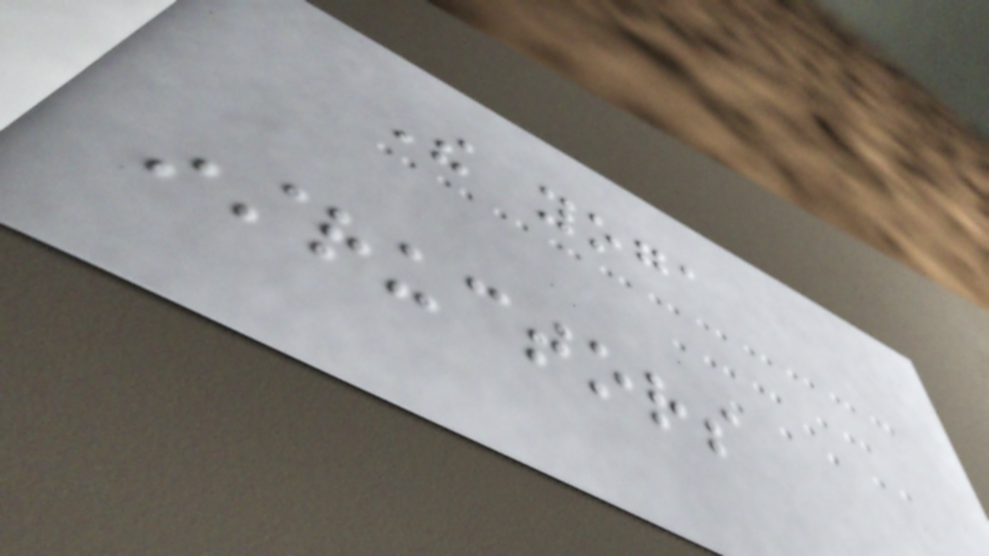The yoga
instructors
